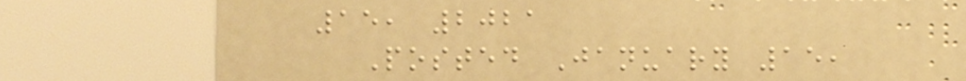15, 2021
Posted January 15,
